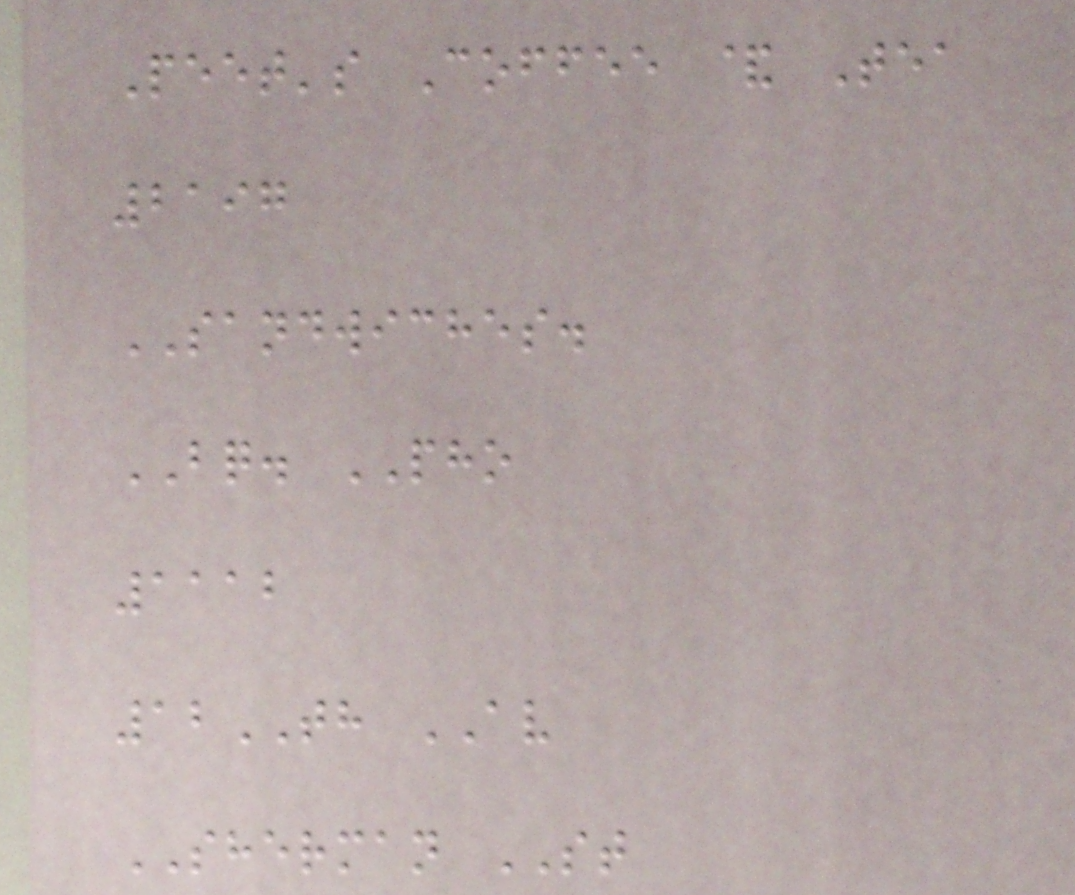Peet's Coffee & Tea
2197
SANDWICHES.
BQ. PHO
1112
12TH AV
SHERMAN ST
